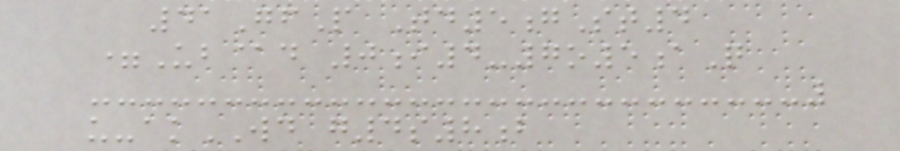41GfP Td5gSt4
=Ub@d 0i4-7o5aQ
u-akWD g4s8b
